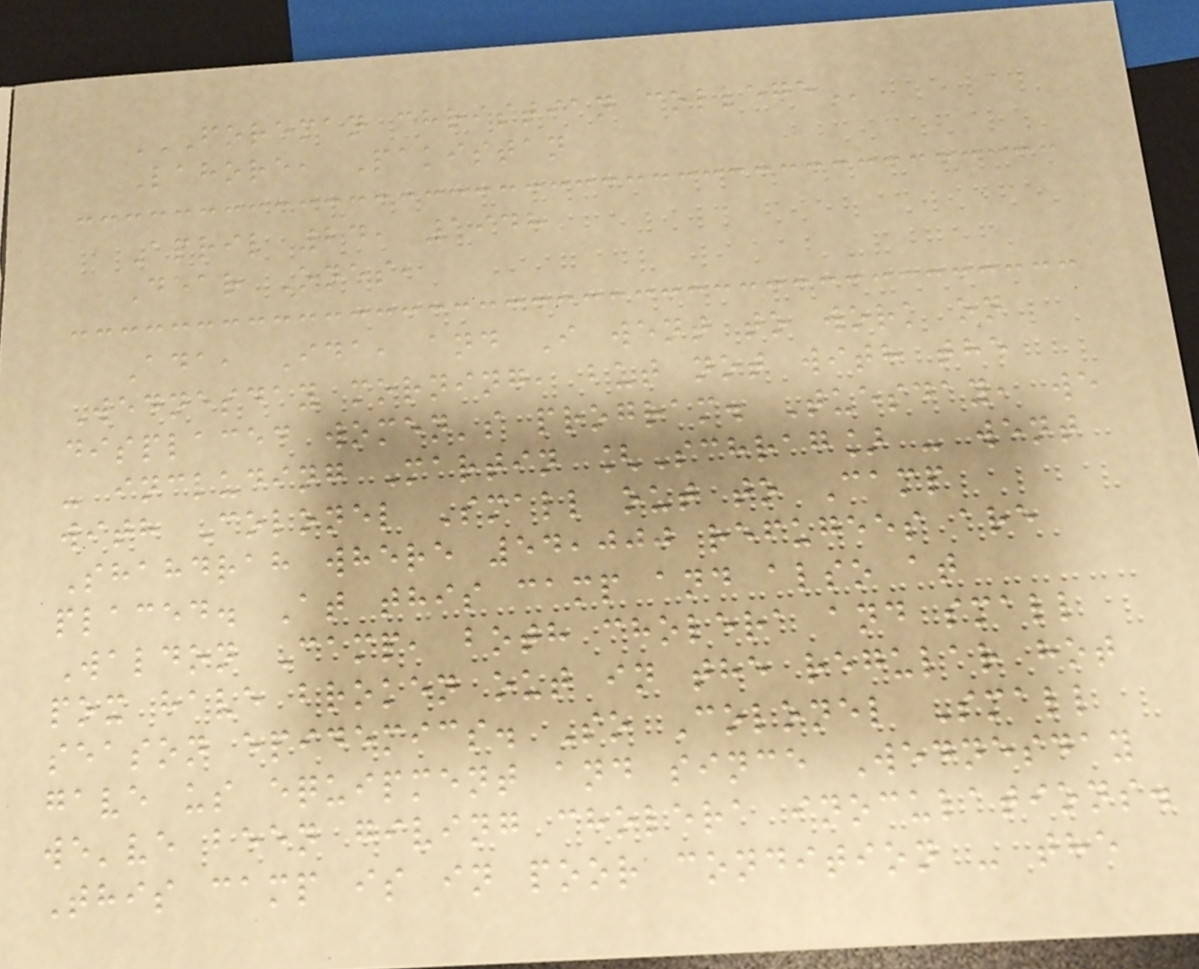FOREMAN CHRISTIAN COLLEGE
Lahore, Pakistan
April 24, 1948
Dear Ones,
Ada, Ida, and I went to work on
Wednesday morning, but not with the
displaced women's program. Tuesday, we
- including Martin [Schrag] - went
with Colonel Small out to Camp
Shahdrah where 54,000 refugees are
placed. At this camp and also at
Waldon Camp, both cholera and small
pox have broken out in the regular hot
season epidemics. So Colonel Small
gave us equipment and since Wednesday
we've been giving cholera inoculations.
This camp is in poor condition - the
